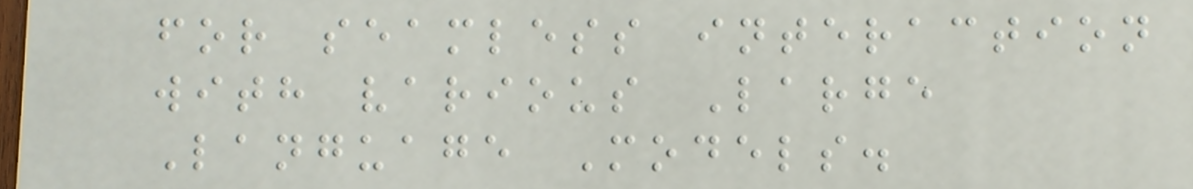for seamless interaction
with various Large
Language Models.
